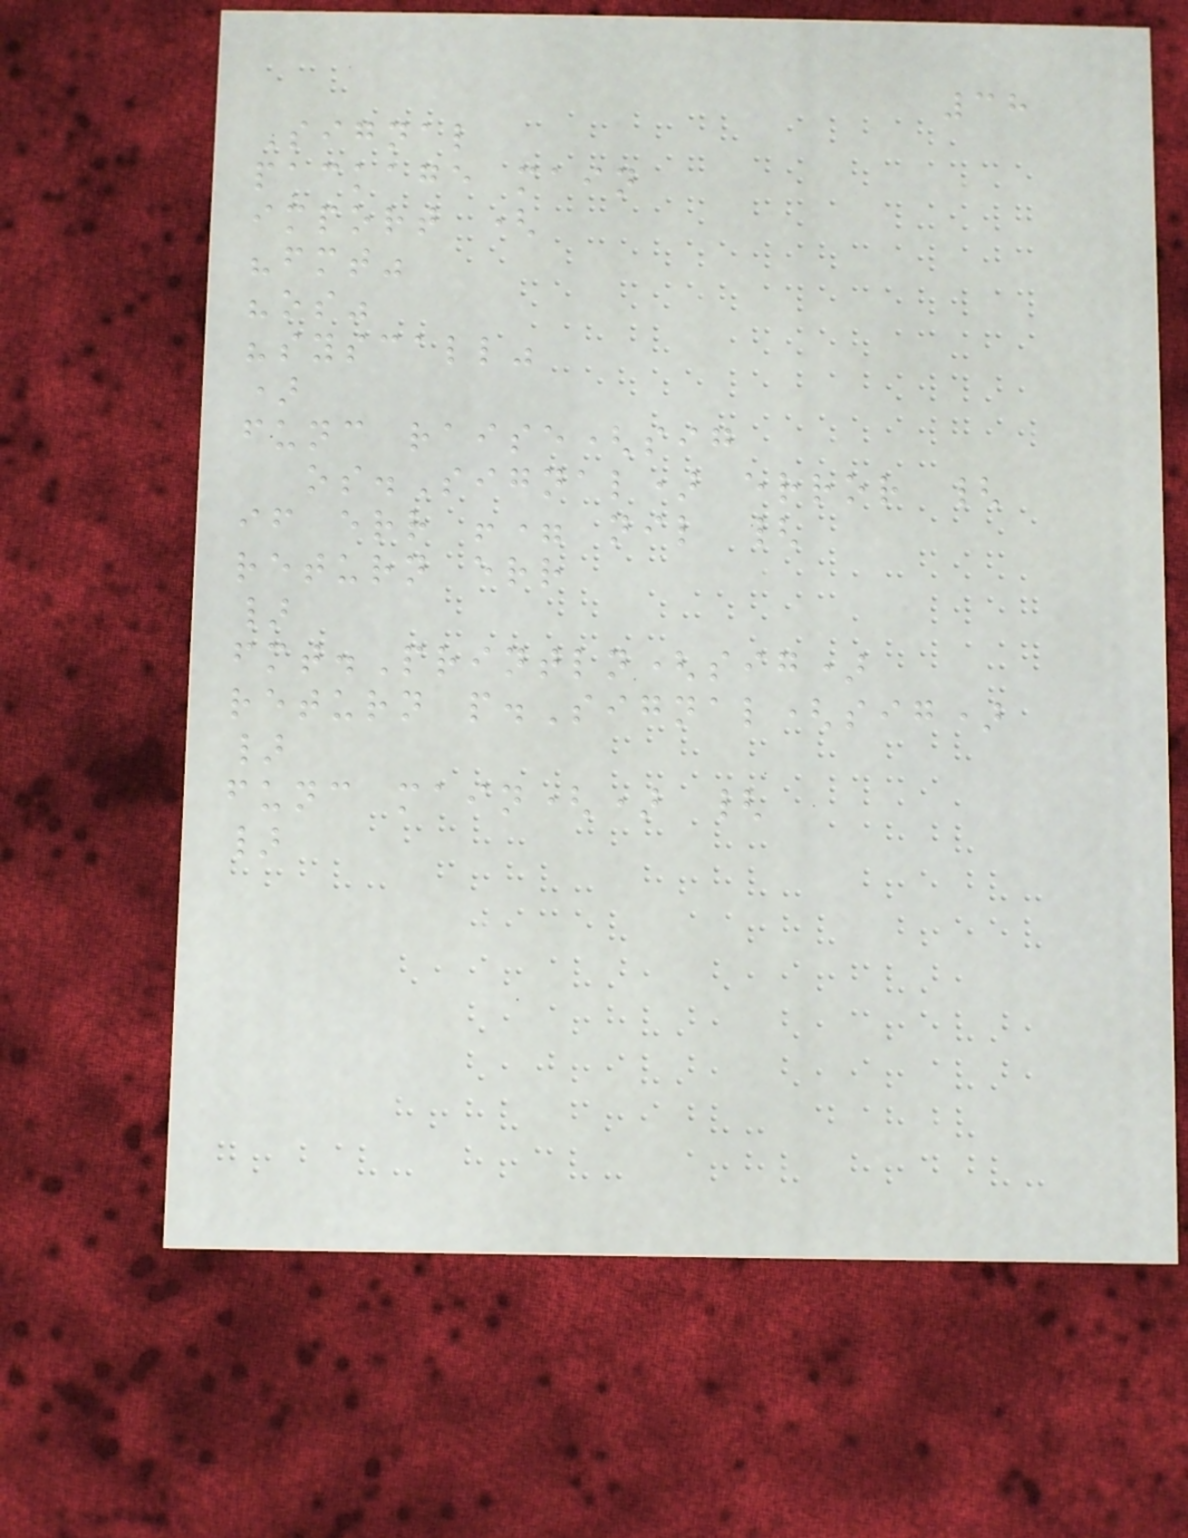38
Signal
package main
import (
"fmt"
"os"
"syscall"
)
func raise(sig
os.Signal) error {
if err != nil {
return err
}
fmt.Println(sig)
return p.Signal(sig)
}
func main() {
}
